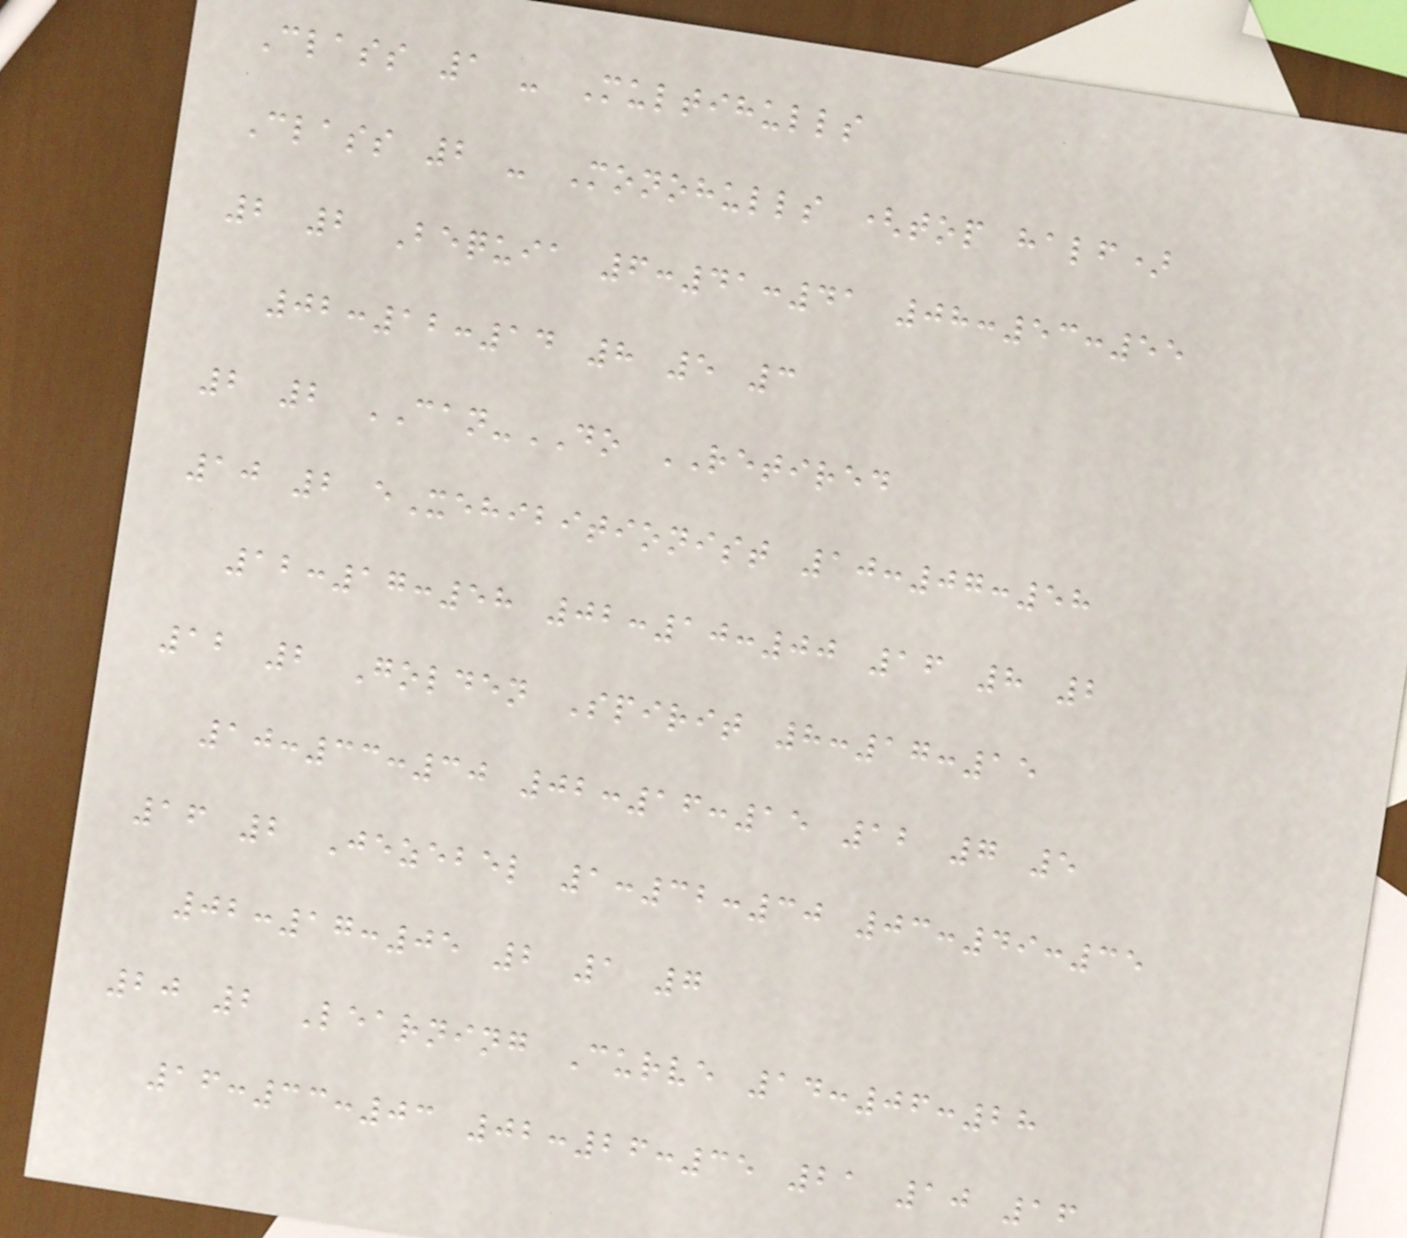Class 1 - Multihulls
Class 2 - Monohulls (top half)
2 2 Bequia 6:41:41 08:53:55
02:12:14 8 5 3
2 2 CAN-DO RETIRED
10 2 eXehibitionist 10:07:58
12:17:58 02:10:00 16 8 2
12 2 Golden Spirit 8:17:15
10:33:30 02:16:15 12 7 5
16 2 Jezebel 1:32:30 03:49:35
02:17:05 2 1 7
20 2 Learning Curve 14:06:28
16:33:03 02:26:35 21 10 16
